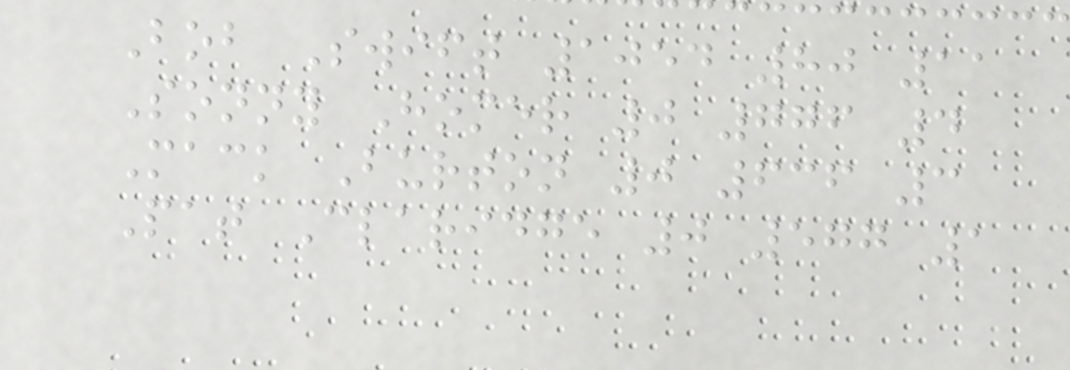Bob Swift 1054 80 11
Sonny Homer 0 776 4
Mack Burton 0 636 3
Pat Claridge 0 577 1
